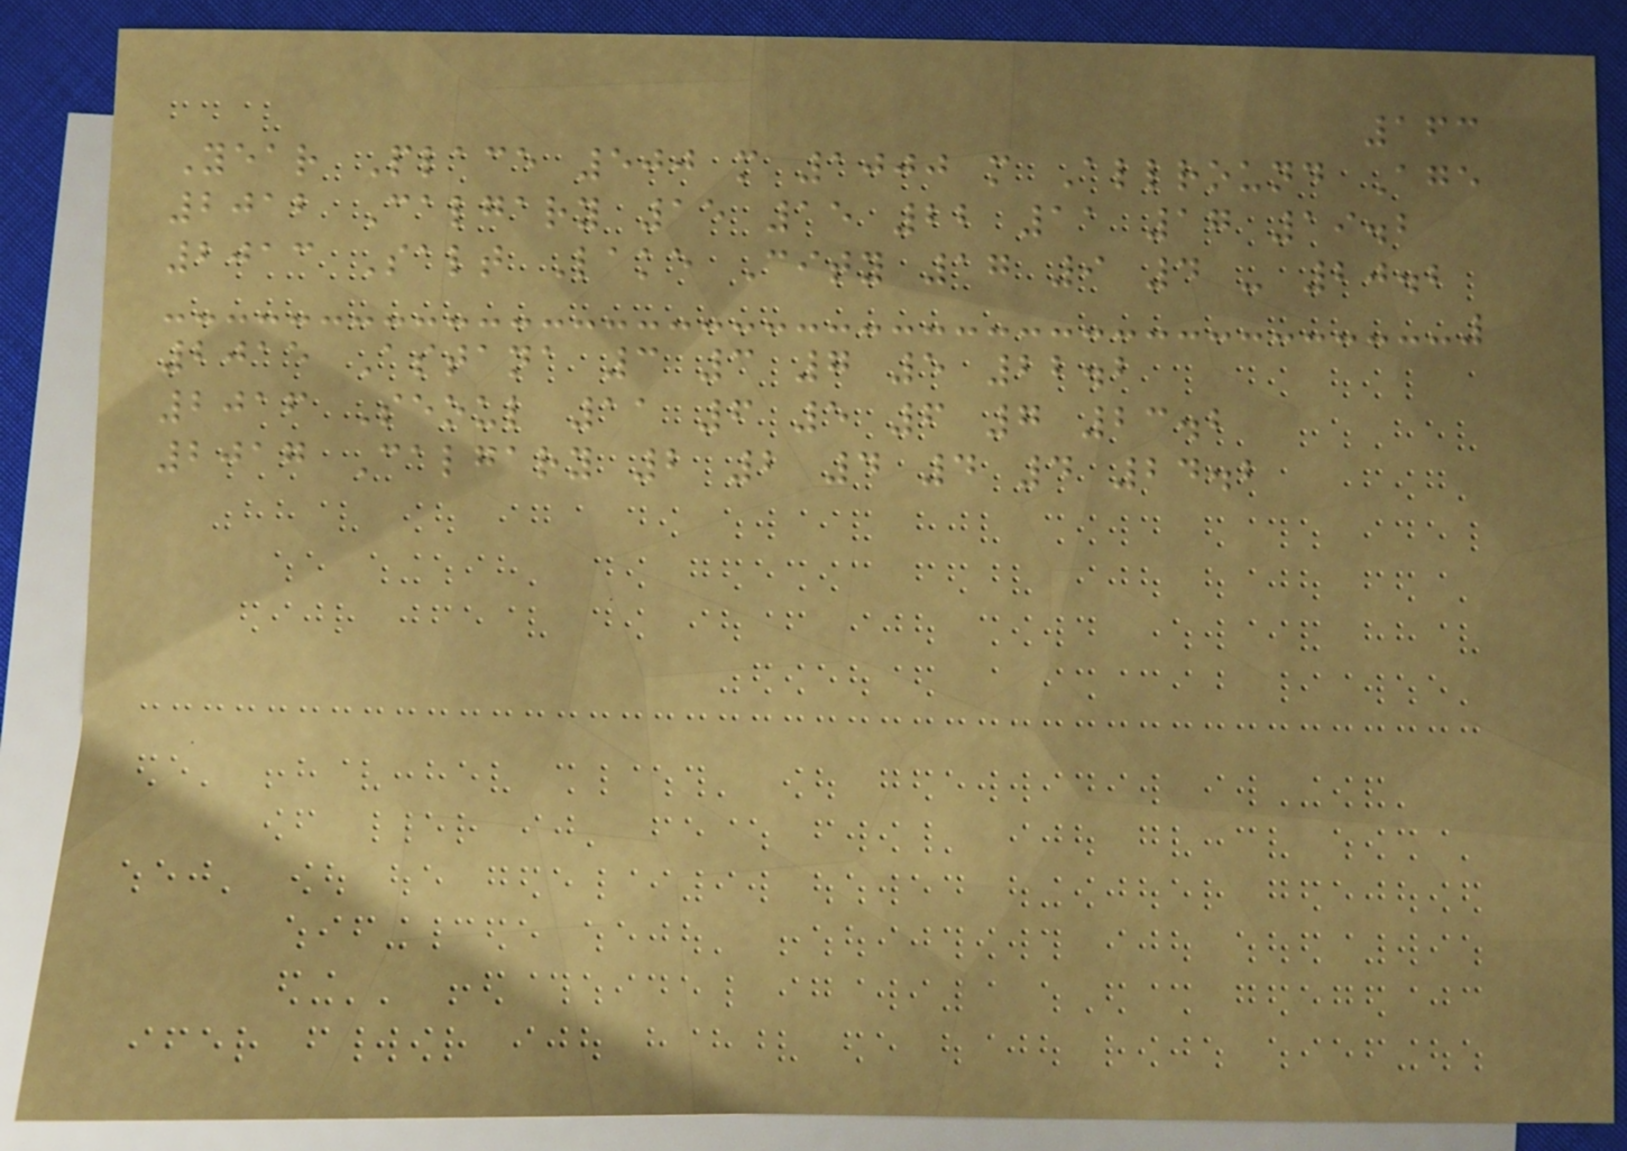163
Year Place 500 m 1000 m Allround Age
2012 Calgary 15 15 22 11 17 19.2
2013 Salt Lake City 17 9 4 - 20.2
2015 Astana 3 3 7 5 22.2
2016 Seoul 11 6 5 6 7 23.2
2017 Calgary 2 2 4 4 4 24.2
